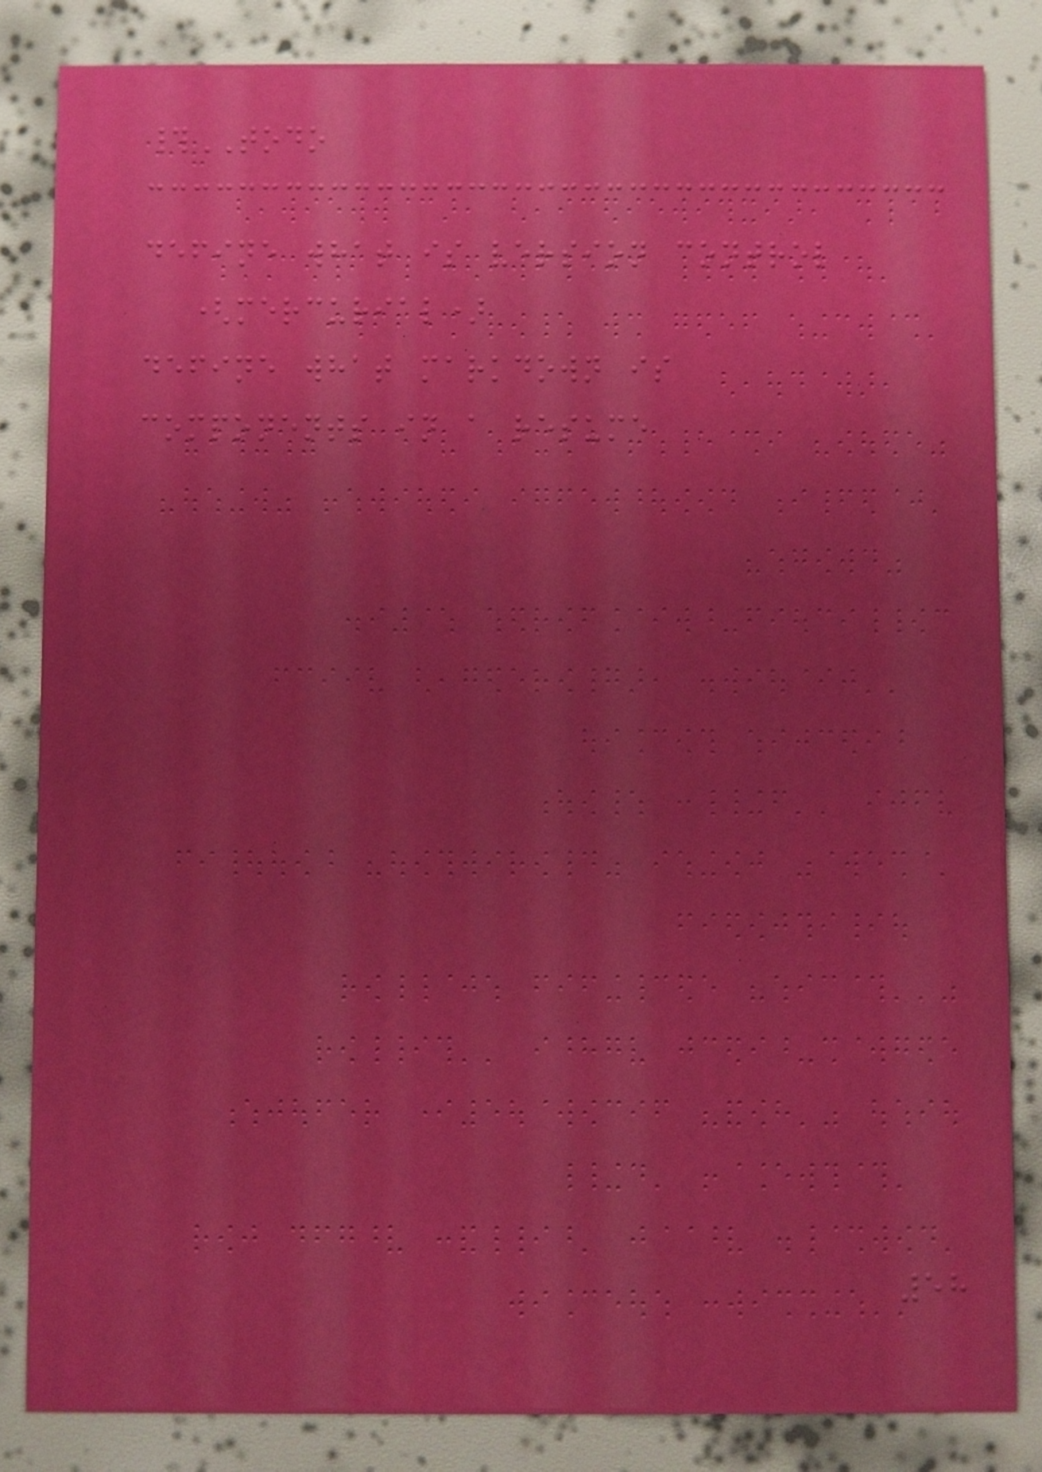#TODO
define what is version control
(mercurial)
define what markdown is
components in a resume
58
